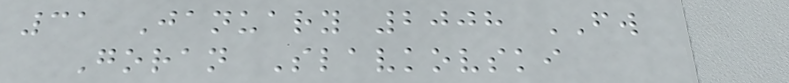31 January 2008 FW
Goran Slavkovski
